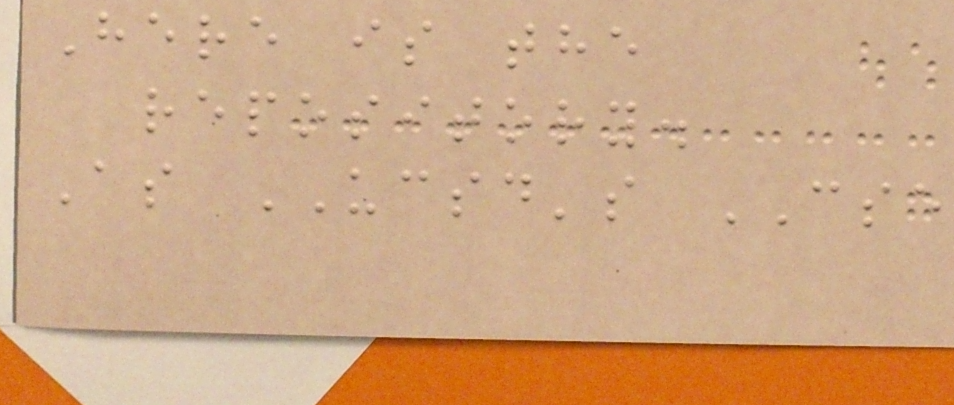Here is the
repository.
As UCSD's CSE
